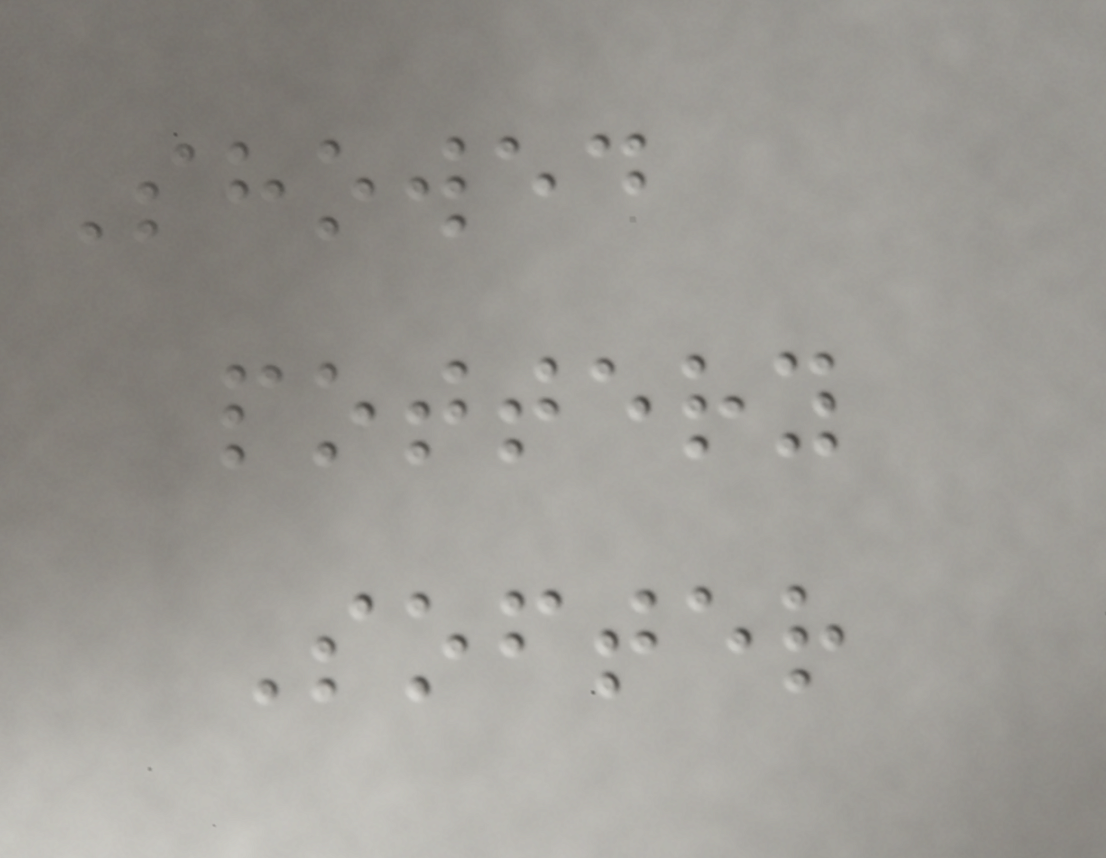Showed
pottery
Softer
